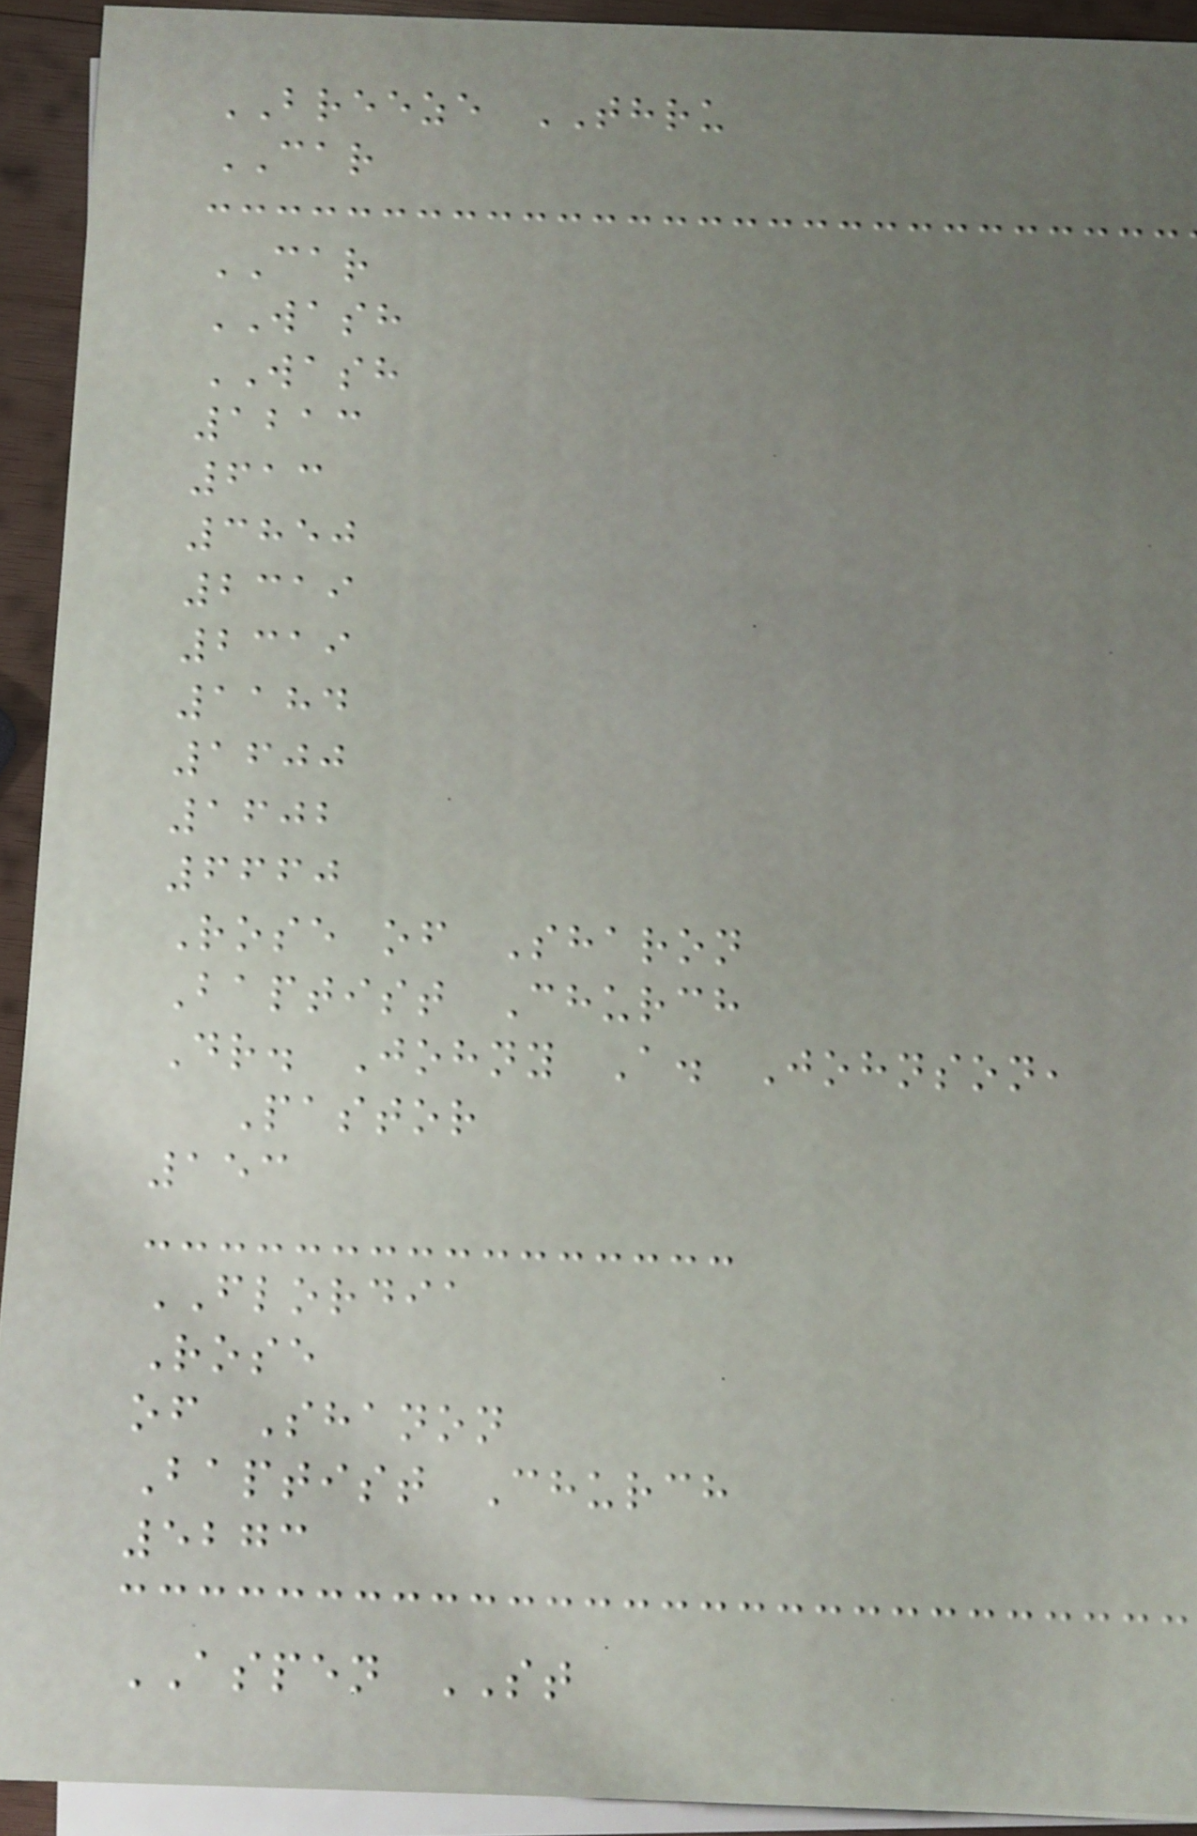BREEZE THRU
CAR
CAR
WASH
WASH
1213
613
3850
2319
2319
1184
1600
1602
6660
Rose of Sharon
Baptist Church
Dr. Johny A. Johnson,
Pastor
153
FLORDIA
Rose
of Shanon
Baptist Church
5273
ASPEN ST
